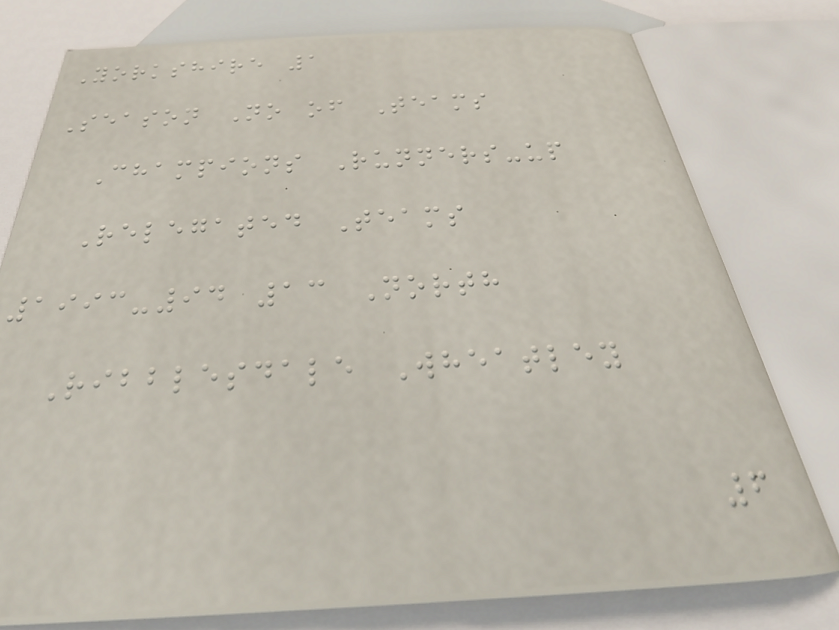Yorkshire 1
Season No of Teams
Champions Runners-up
Relegated Teams
1993-94 13 North
Ribblesdale Wheatley
6
